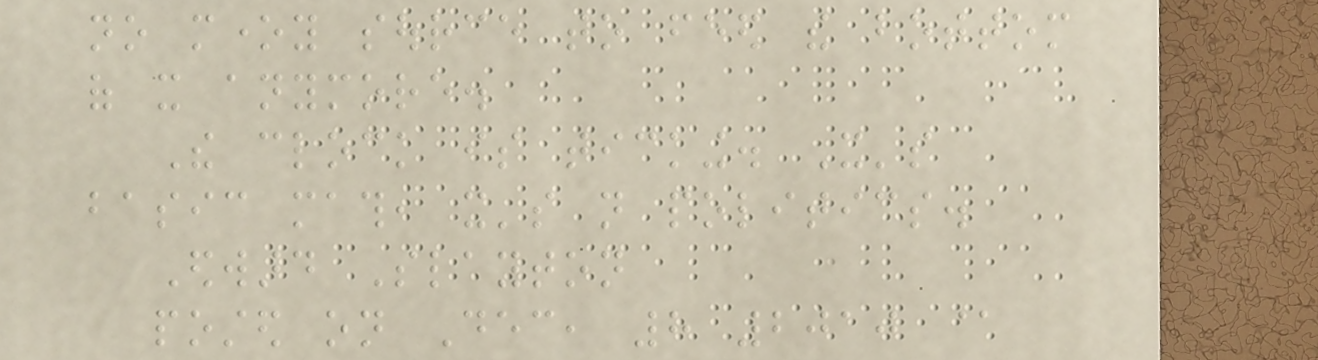no money source to feed the bottom
of it anymore.
The clock is ticking. It's
basic math, it's not politics.
Edward Slayton
posted on Dec, 8 2010 @
